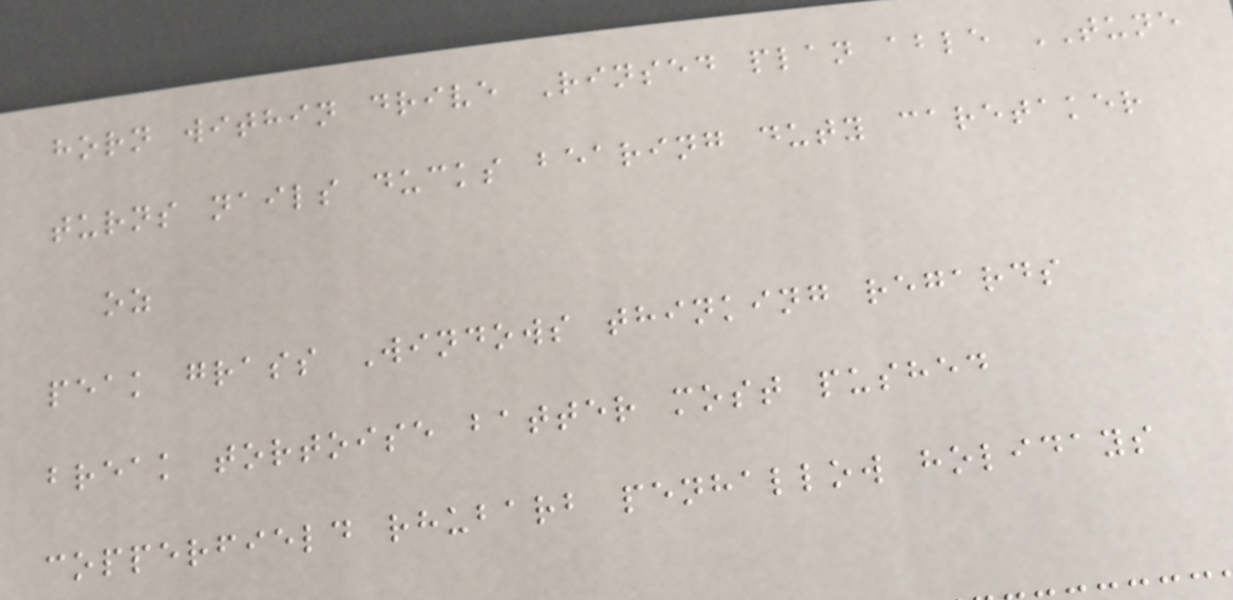horn within drive Rinsed plan able TUNE
turns nails ducks bearing duty caretaker
oz
peak grass Windows thinking regards
break tortoise batter most pushed
copperfield rhubarb penhallow holidays
